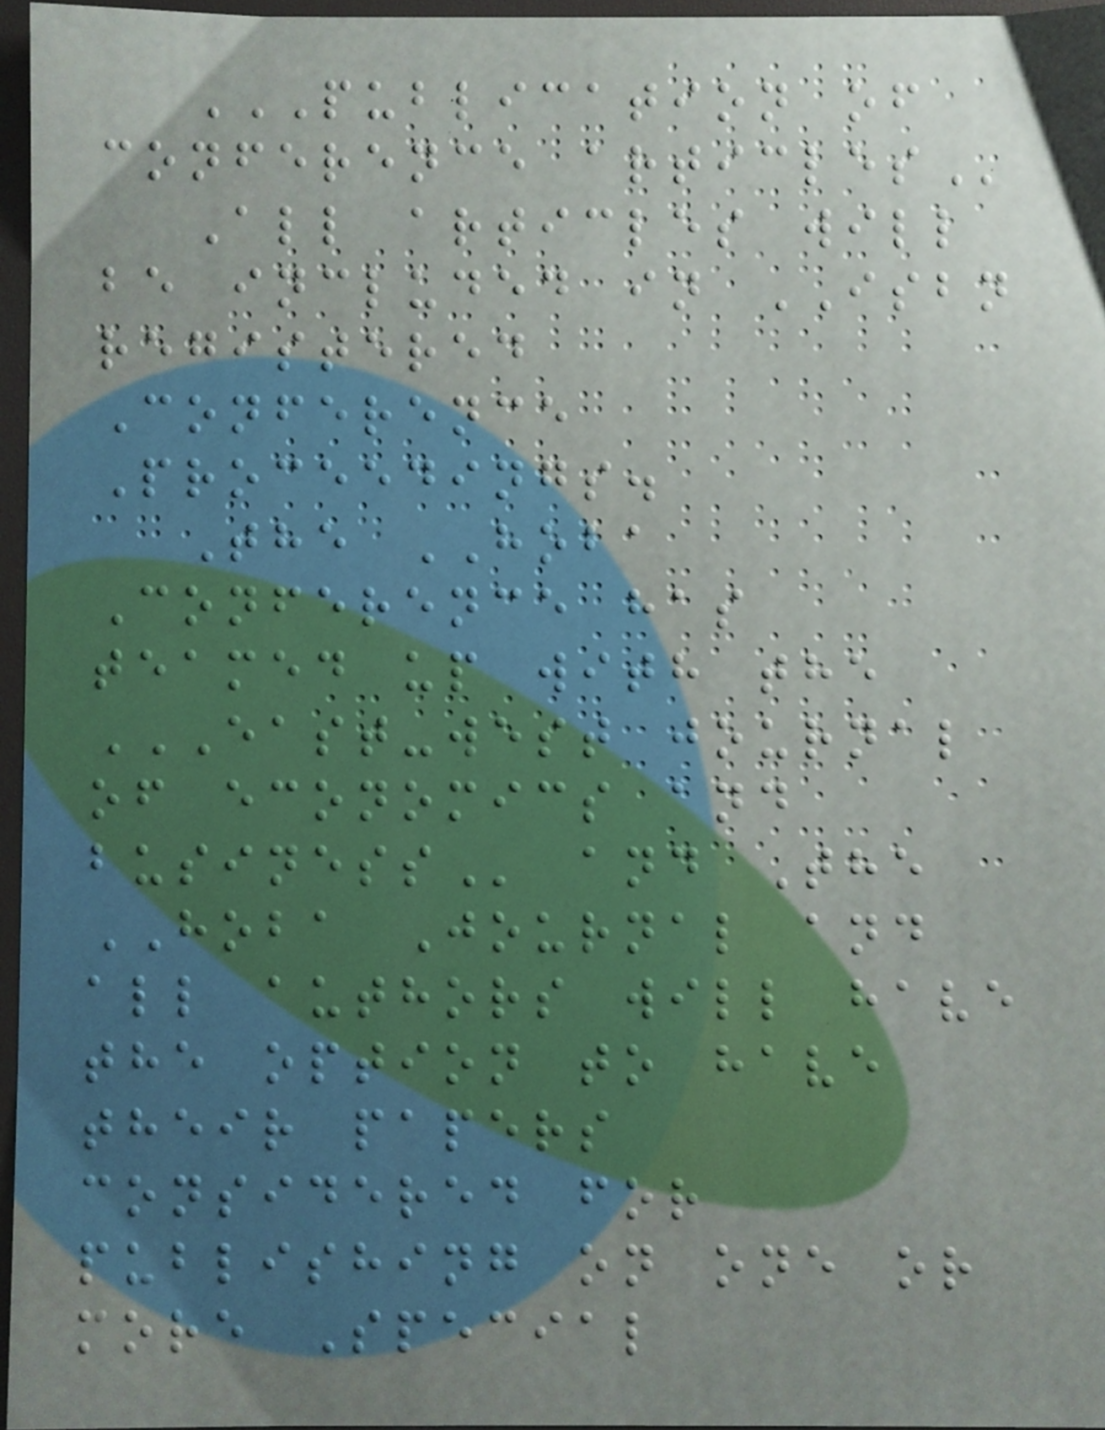PUBLICATION OF
CONFERENCE ARTICLES
All articles will
be included in ISBN
registered
Conference
Proceedings.
The HOBA
Conference has
teamed up with the
EAST-WEST JOURNAL
OF ECONOMICS AND
BUSINESS and The
HOBA Journal and
all authors will have
the option to have
their papers
considered for
publishing on one or
more Special
